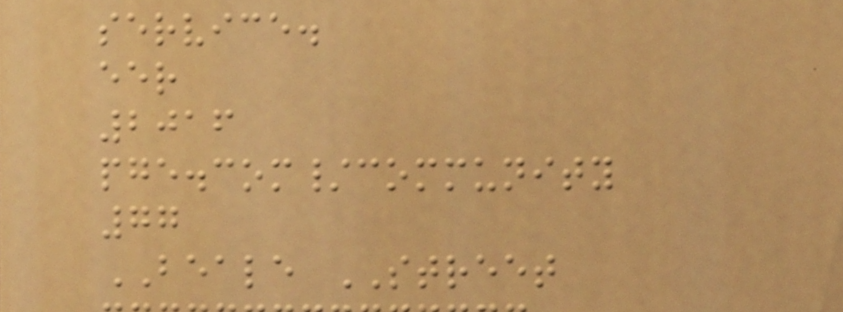service.
eer
2016
pge.com/community
77
BEALE STREET
